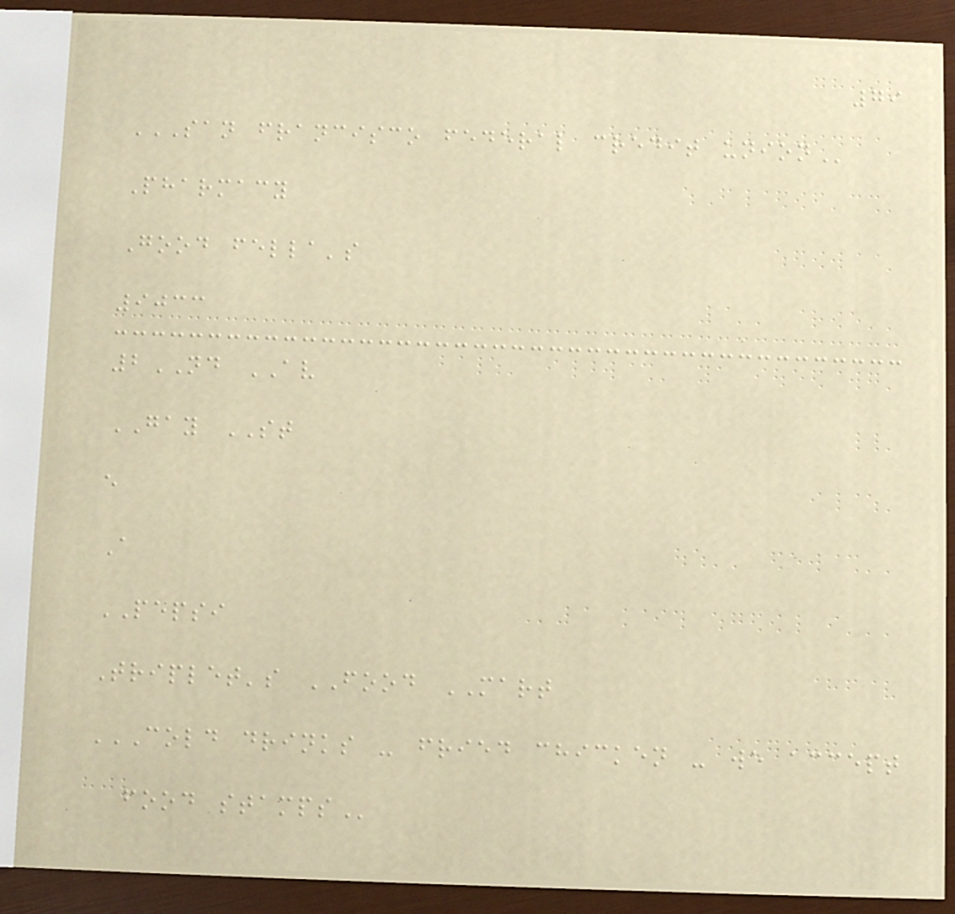79
SAN FRANCISCO FEDERAL CREDIT UNION
Pharmacy
Good fella's
9033
2ND AV
GAY ST
e
A
PEPSI
Triplet's FOOD MART
COLD DRINKS - FRIED CHICKEN - WE ACCEPT
FOOD STAMPS
